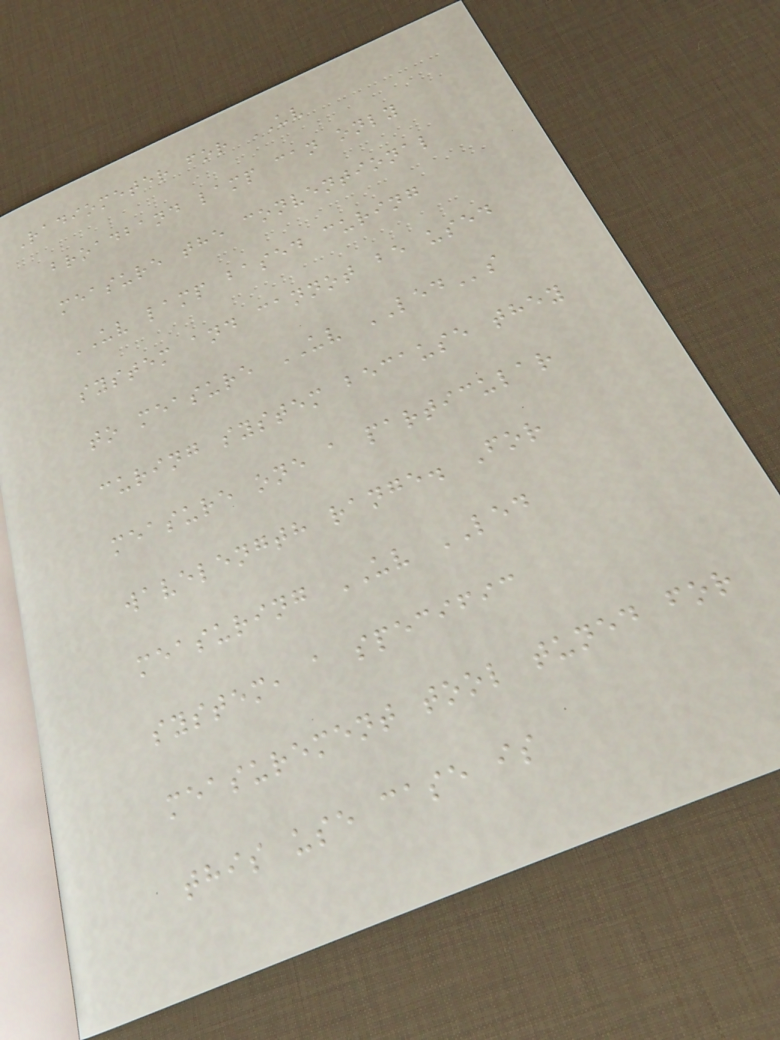Radiometer for UV
broadband lamp can only
measure the conventional
UV lamp based curing
system and cannot be used
to measure UV LEDs
curing system because they
measure one a particular
wavelength range. For
measuring UV LED
system, a specific
measurement tool tuned for
this use case is
